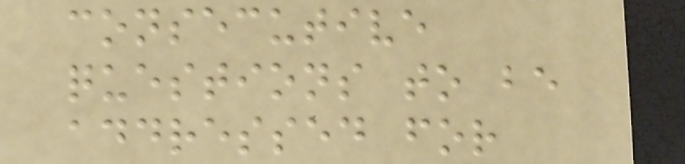consecutive
questions to be
addressed for
